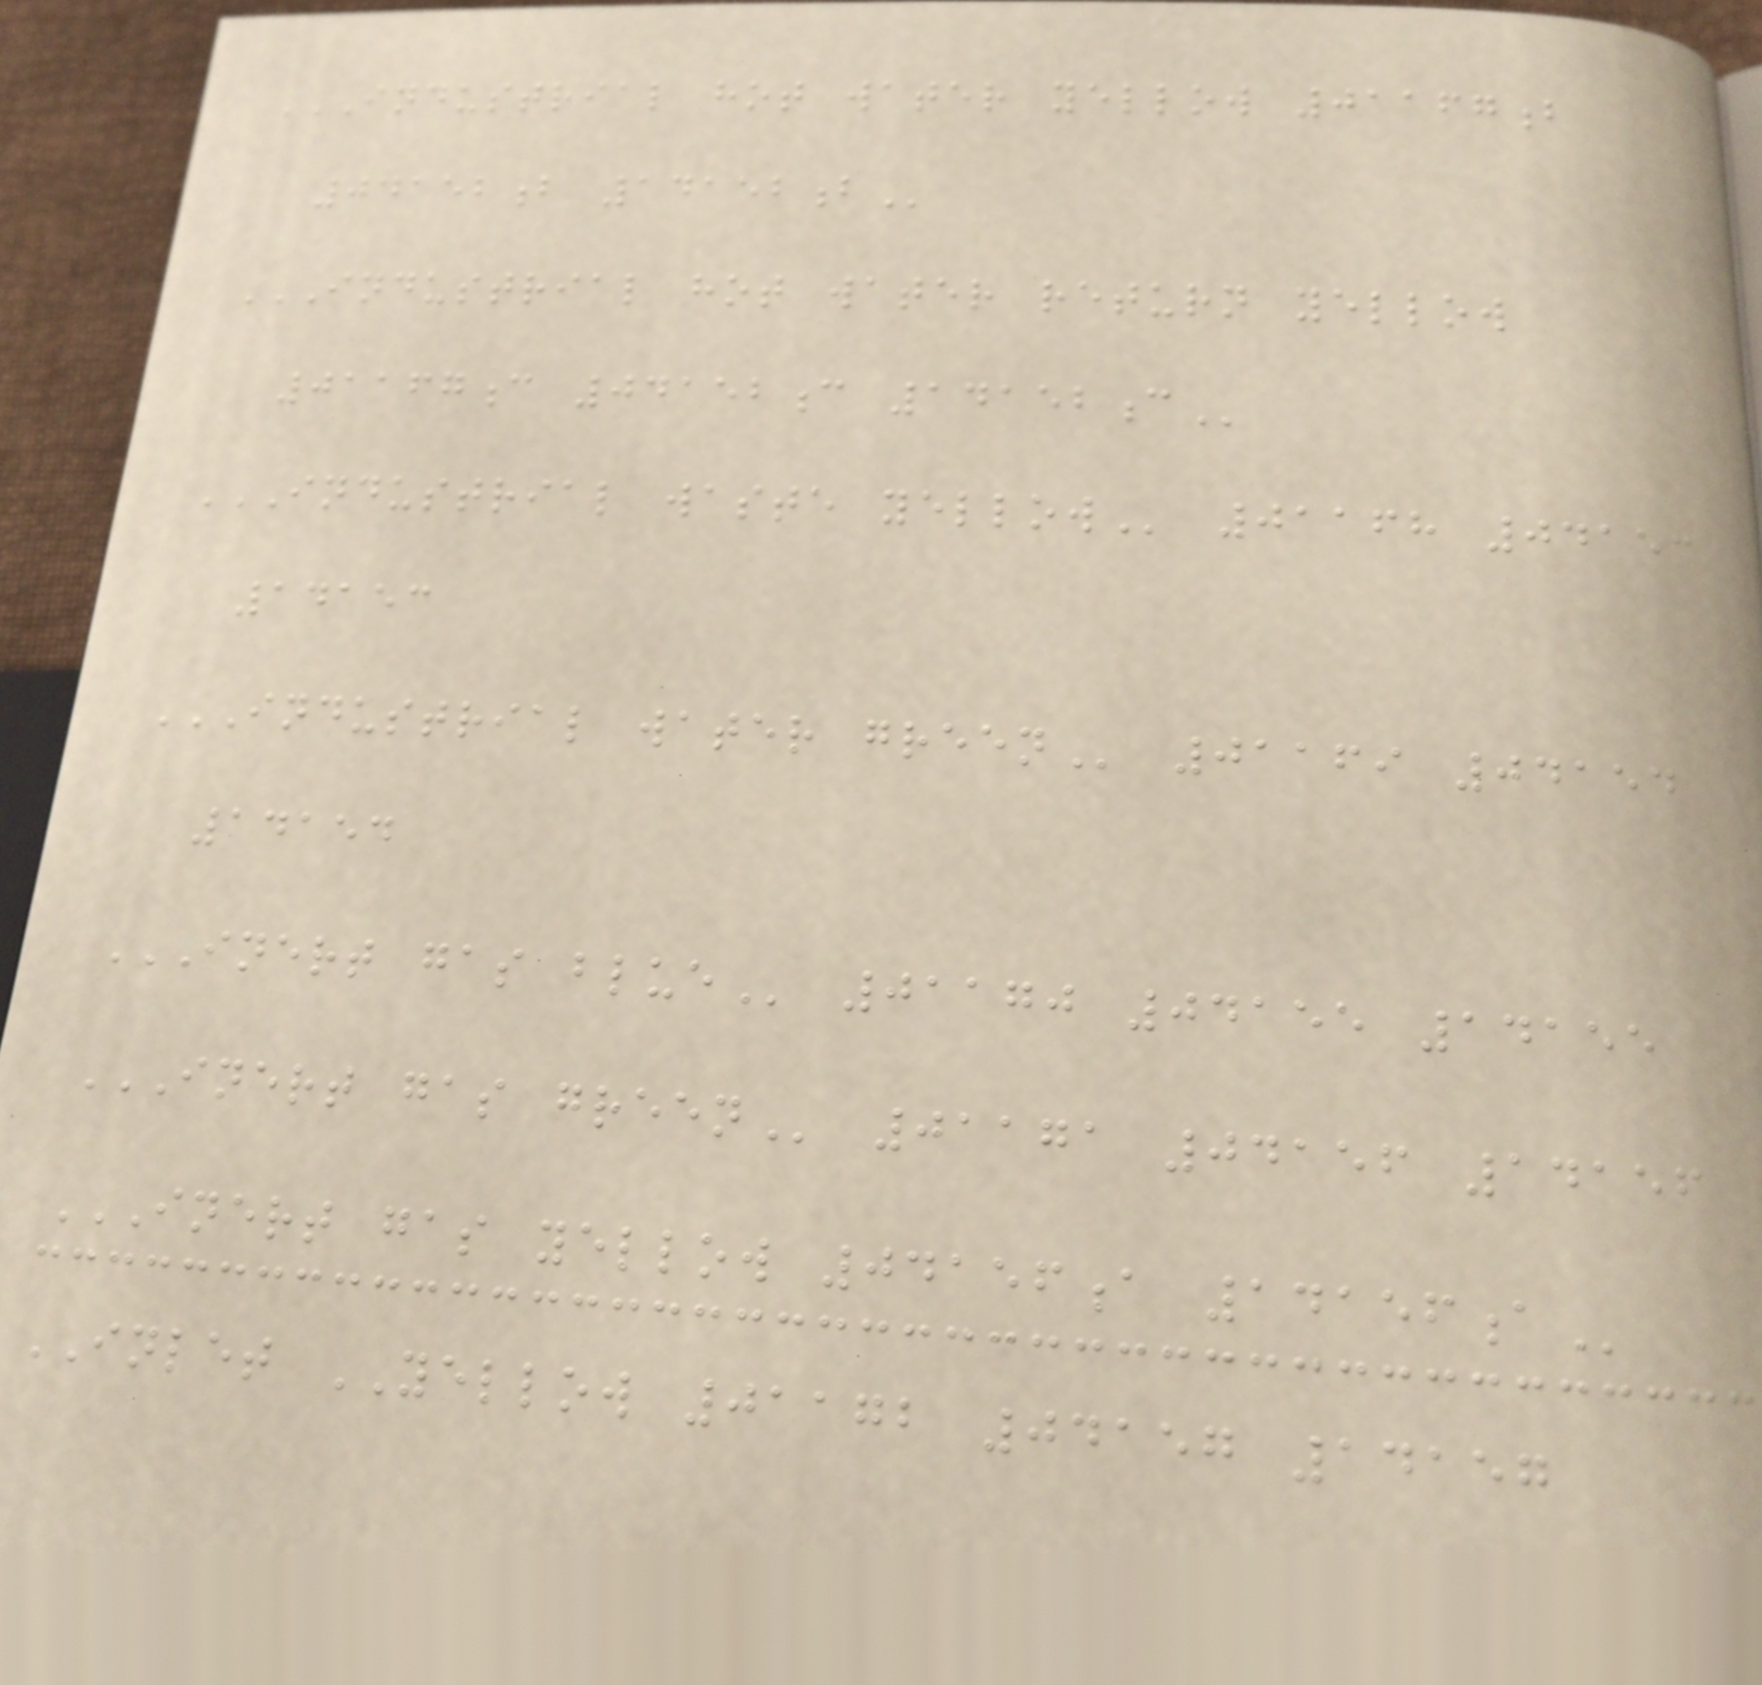INDUSTRIAL HOT WATER YELLOW 01167B
04152B 14152B
INDUSTRIAL HOT WATER RETURN YELLOW
01167C 04152C 14152C
INDUSTRIAL WASTE YELLOW 01168 04153
14153
INDUSTRIAL WATER GREEN 01169 04154
14154
INERT GAS BLUE 01170 04155 14155
INERT GAS GREEN 01171 04156 14156
INERT GAS YELLOW 04156A 14156A
INLET YELLOW 01172 04157 14157
